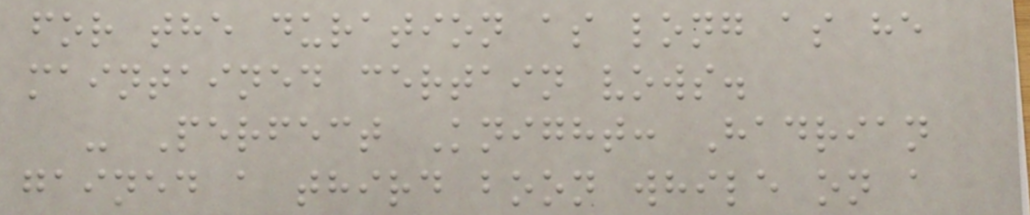for the duration as long as he
maintained certain vows.
- Perfect Knight: Hadrian
gained a third boon while on a
